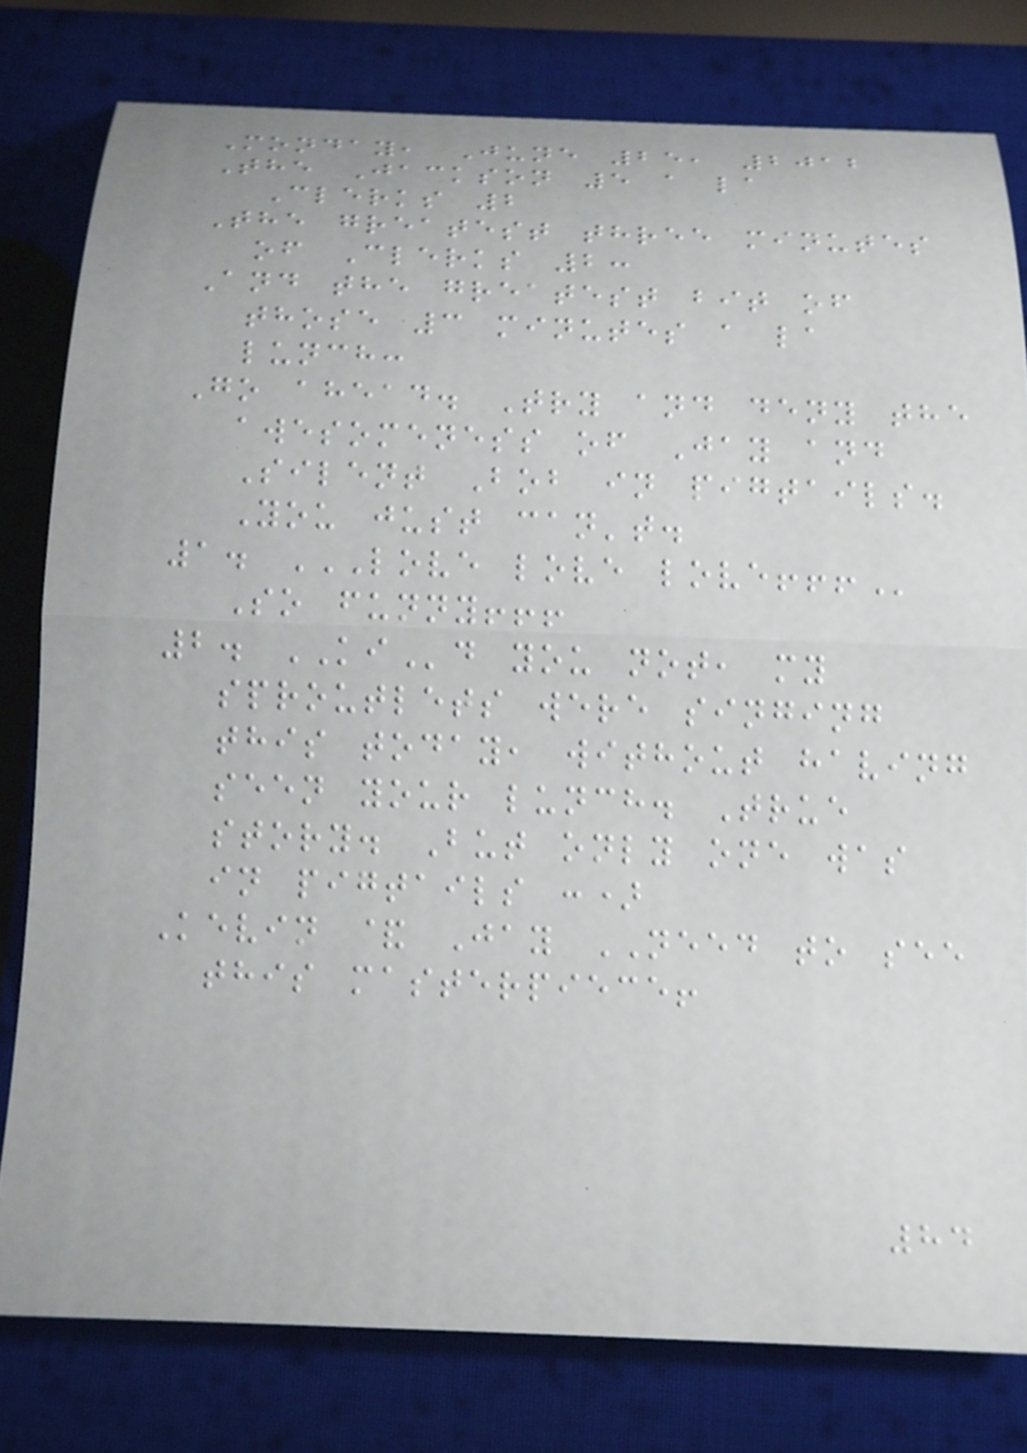Monday, June 25, 2012
The Jackson 5 a la
Clerks 2
The greatest three minutes
of Clerks 2:
And the greatest bit of
those 3 minutes a la
lunch:
Go ahead. Try and deny the
awesomeness of Jay and
Silent Bob in pigtails.
You just can't.
1. LOVE LOVE LOVE!!!
So funny!!!
2. KId you not, my
sproutlets were singing
this today, without having
seen your lunch. True
story. But only one was
in pigtails :)
Kevin & Jay NEED to see
this masterpiece!
84
